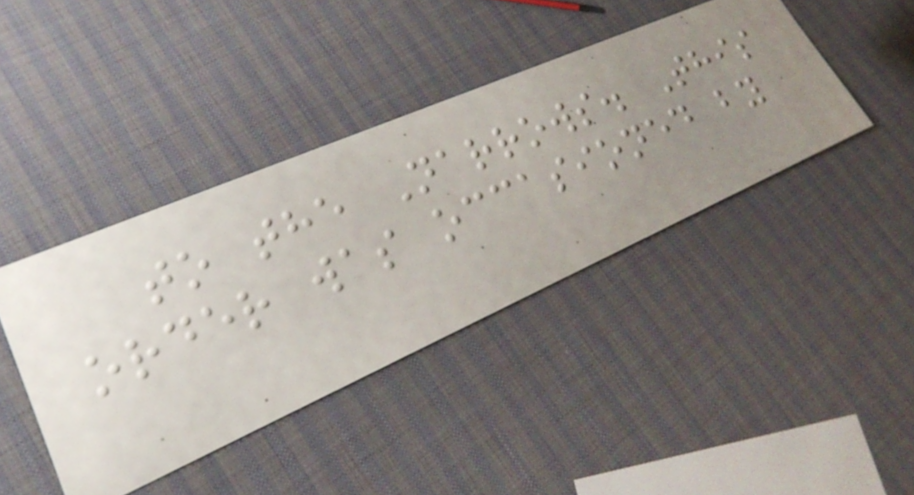to the Narrows. This
order was occasioned by
